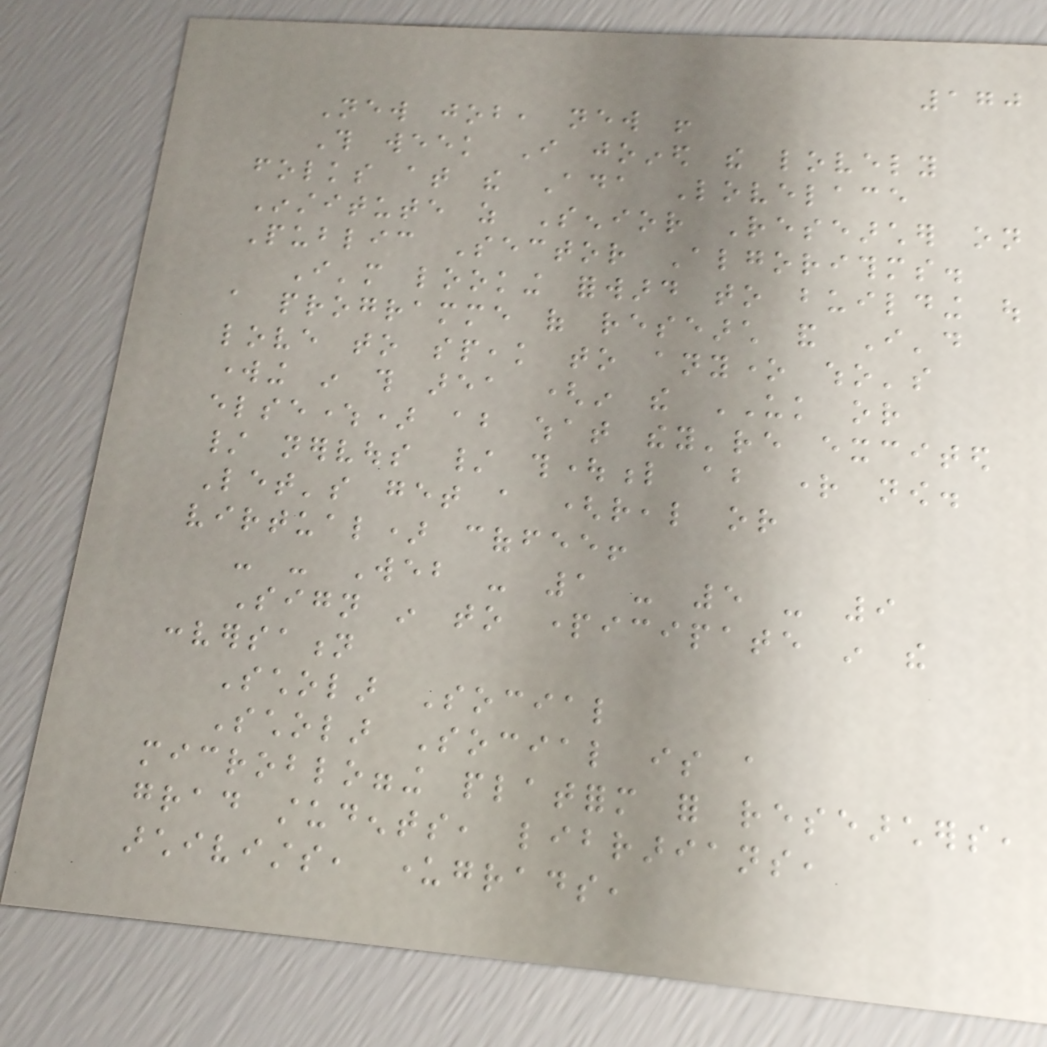170
New job, new !
This week I joined the lovely
folks at the Ada Lovelace
Institute as Senior Researcher on
Public Sector Algorithms.
I'm looking forward to building out
a programme of research and I'd
love to speak to anyone who's
working in this area (in the UK or
elsewhere) about what they're excited
/ nervous / thoughtful about right now.
Let's get a (real or
virtual) coffee!
- - Web - 1 - 5 - 9
Sign in to participate in the
conversation
Scholar Social
Scholar Social is a
microblogging platform for researchers,
grad students, librarians,
archivists, undergrads,
